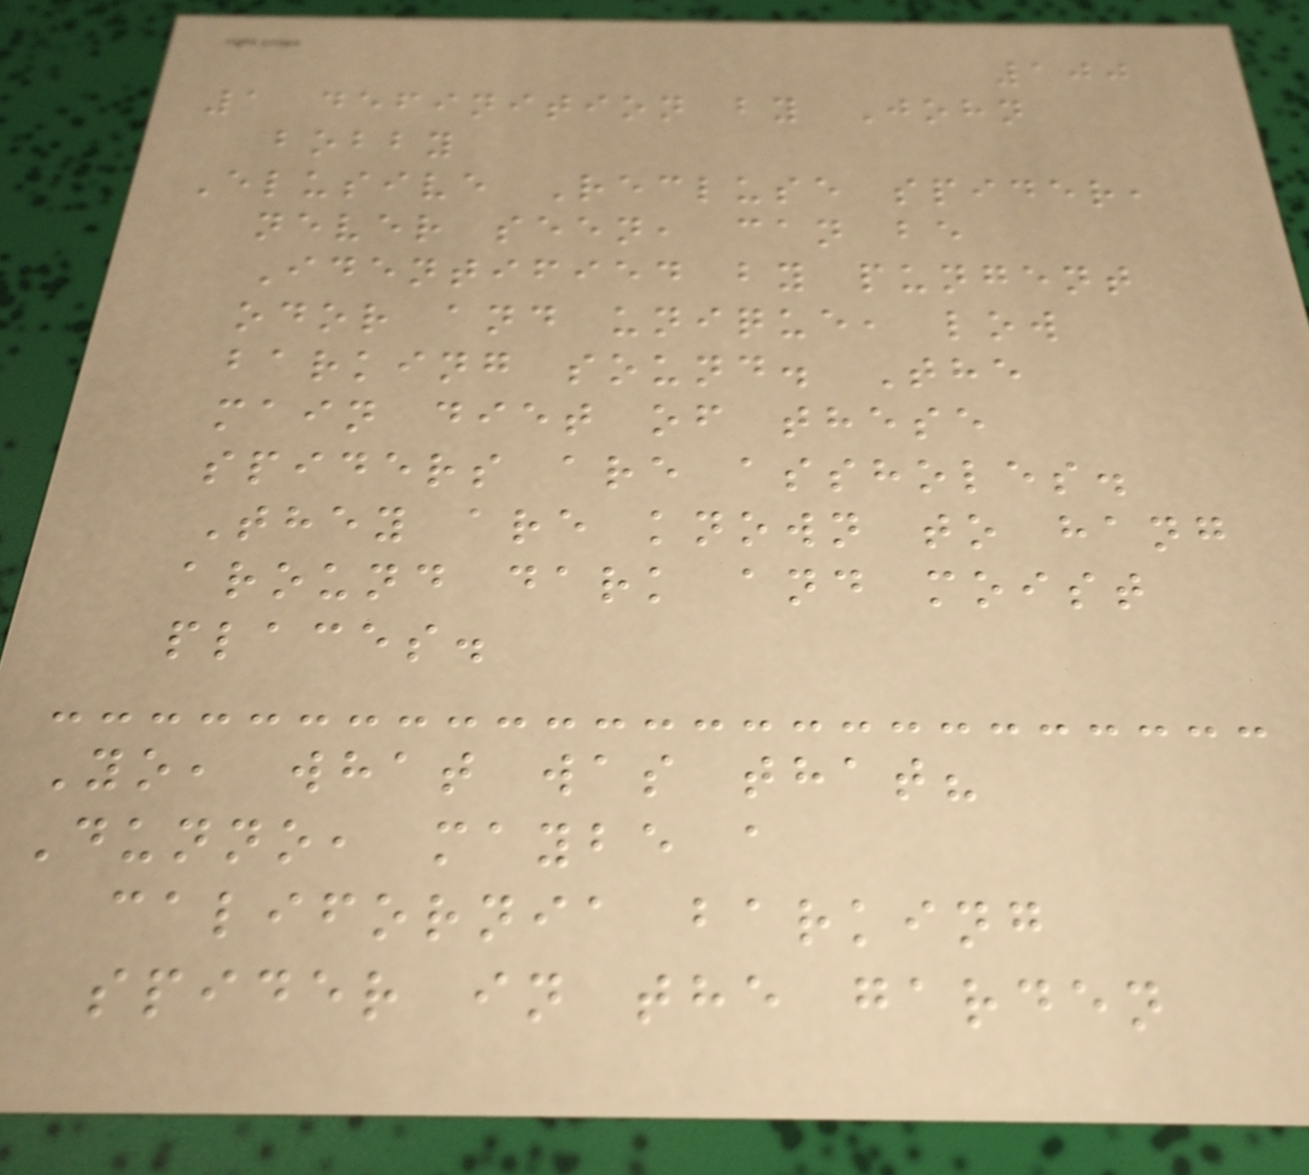100
1 definition by John
bobby
Elusive Recluse spider,
never seen, can be
Identified by pungent
odor and unique, low
barking sound. The
main diet of these
spiders are assholes.
They are known to hang
around dark and moist
places.
Yo, what was that?
Dunno, maybe a
california barking
spider in the garden
